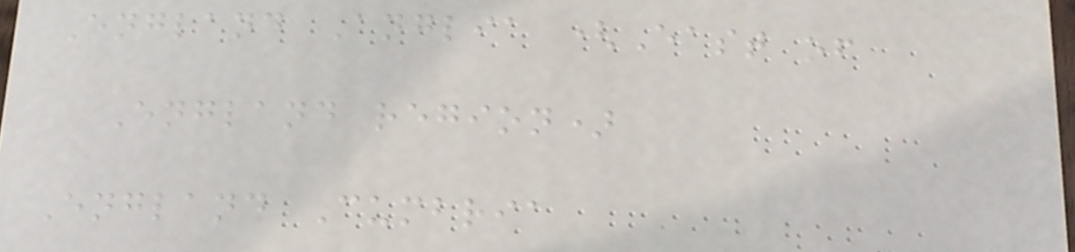England Anglia (East of
England region)
England Cumbria
